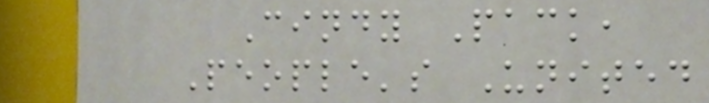Cindy Pack,
People's United
